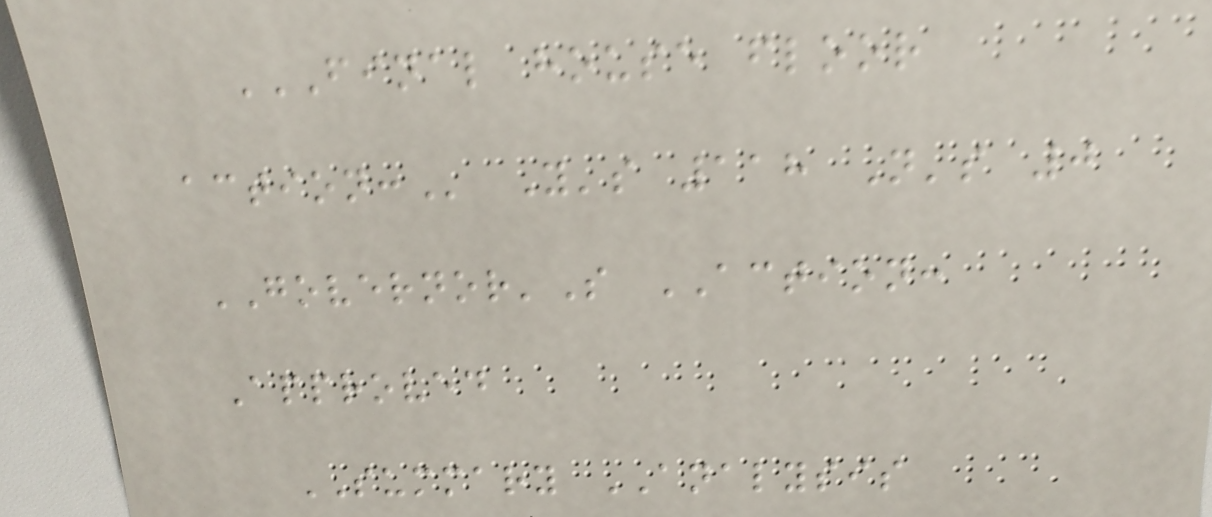FINAL HOUSE FLOOR
ACTION: Y's 118 N's 0
GOVERNOR'S ACTION:
Approved
SUMMARY ANALYSIS
